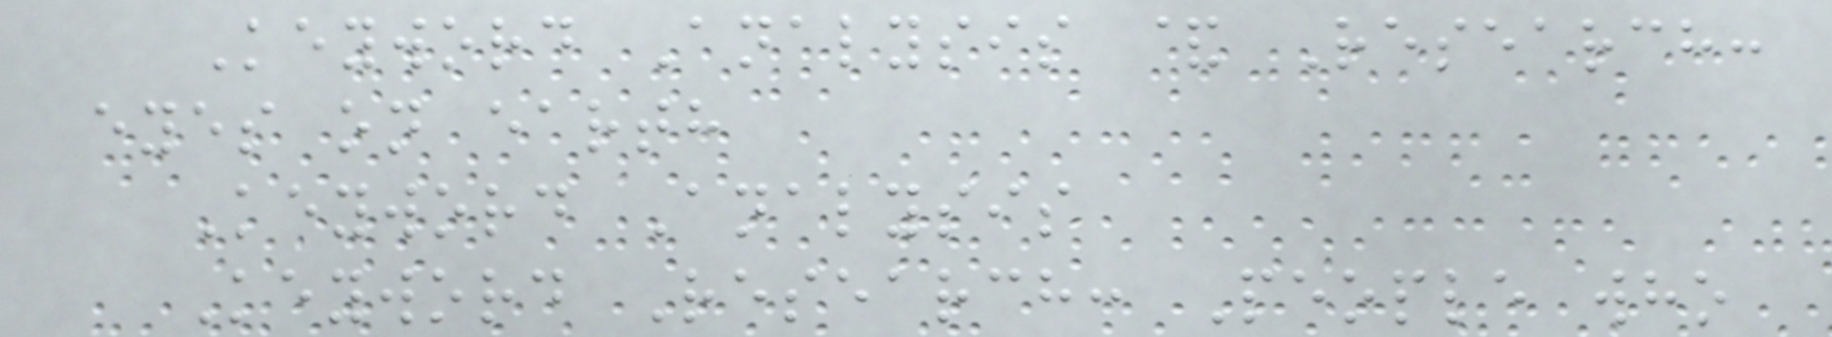Keyword Analysis & Research:
eyes on earth
Keyword Analysis
Keyword Research: People who
